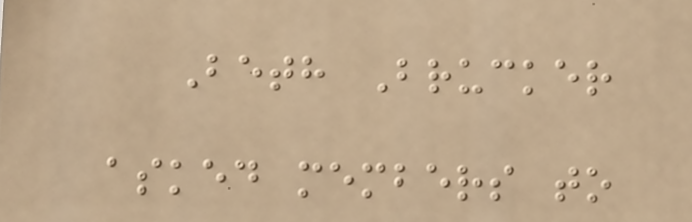Beth Brucker
asked members to
